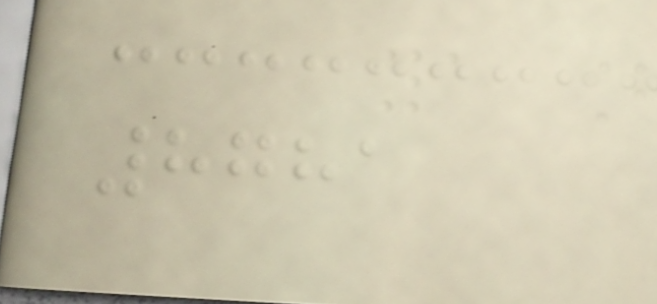8781
